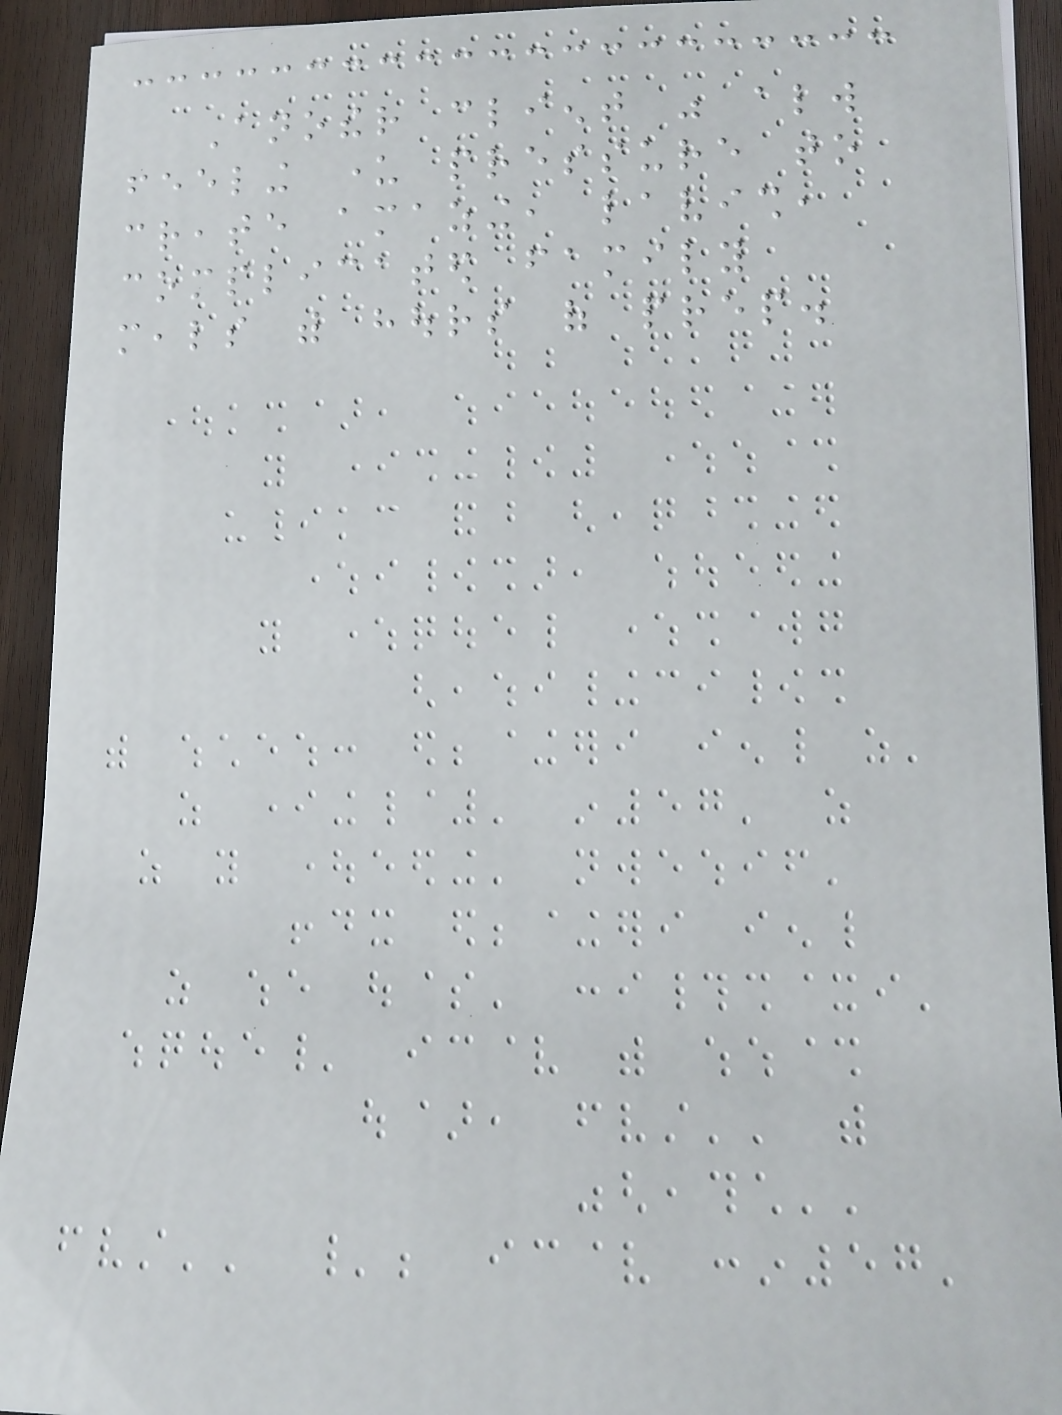Another client was always
feeling under pressure to
create amazing, lavish,
complicated family
meals with hours of prep.
